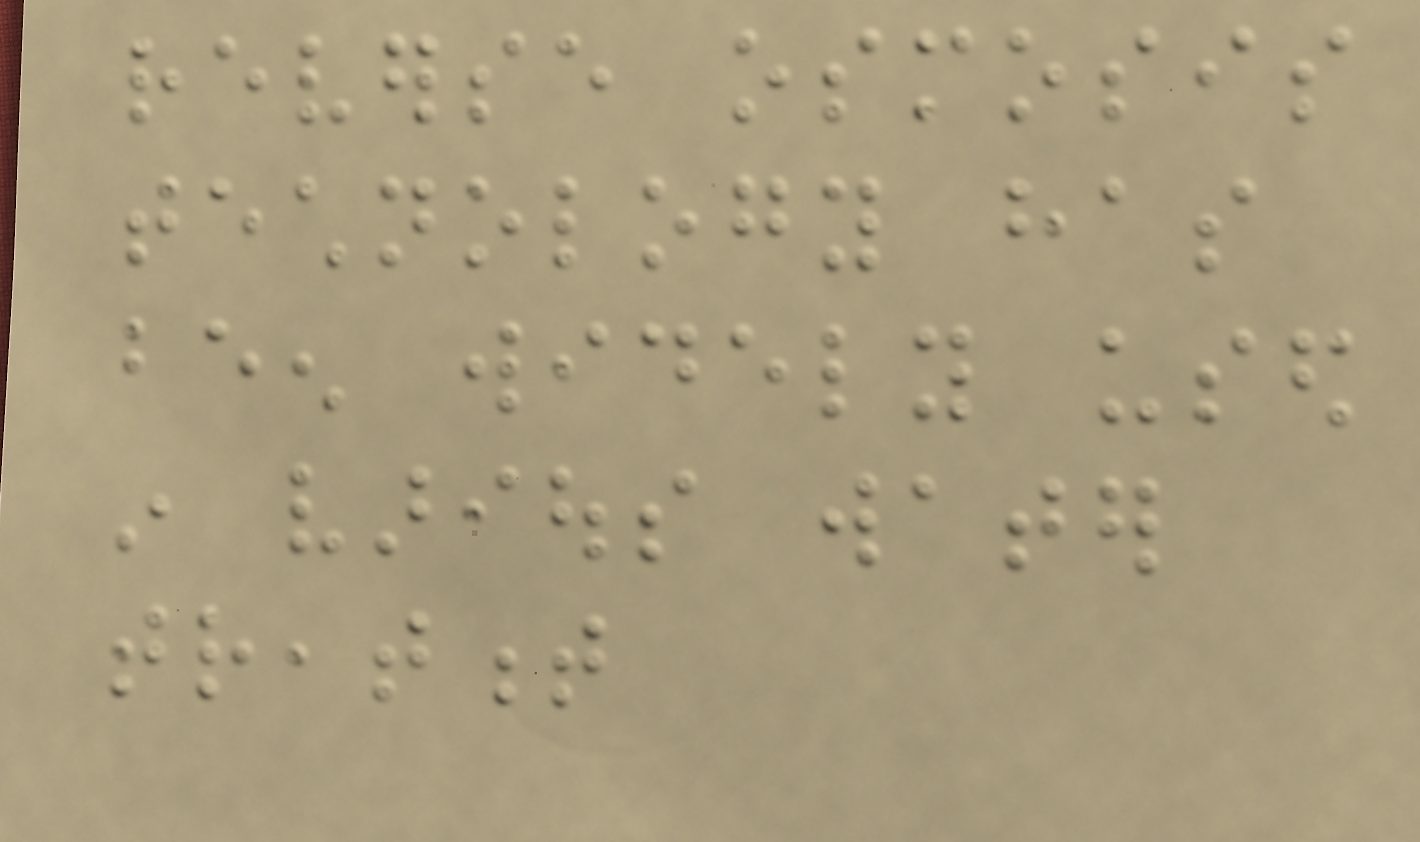reverse osmosis
technology has
been widely used
in various water
treatment
